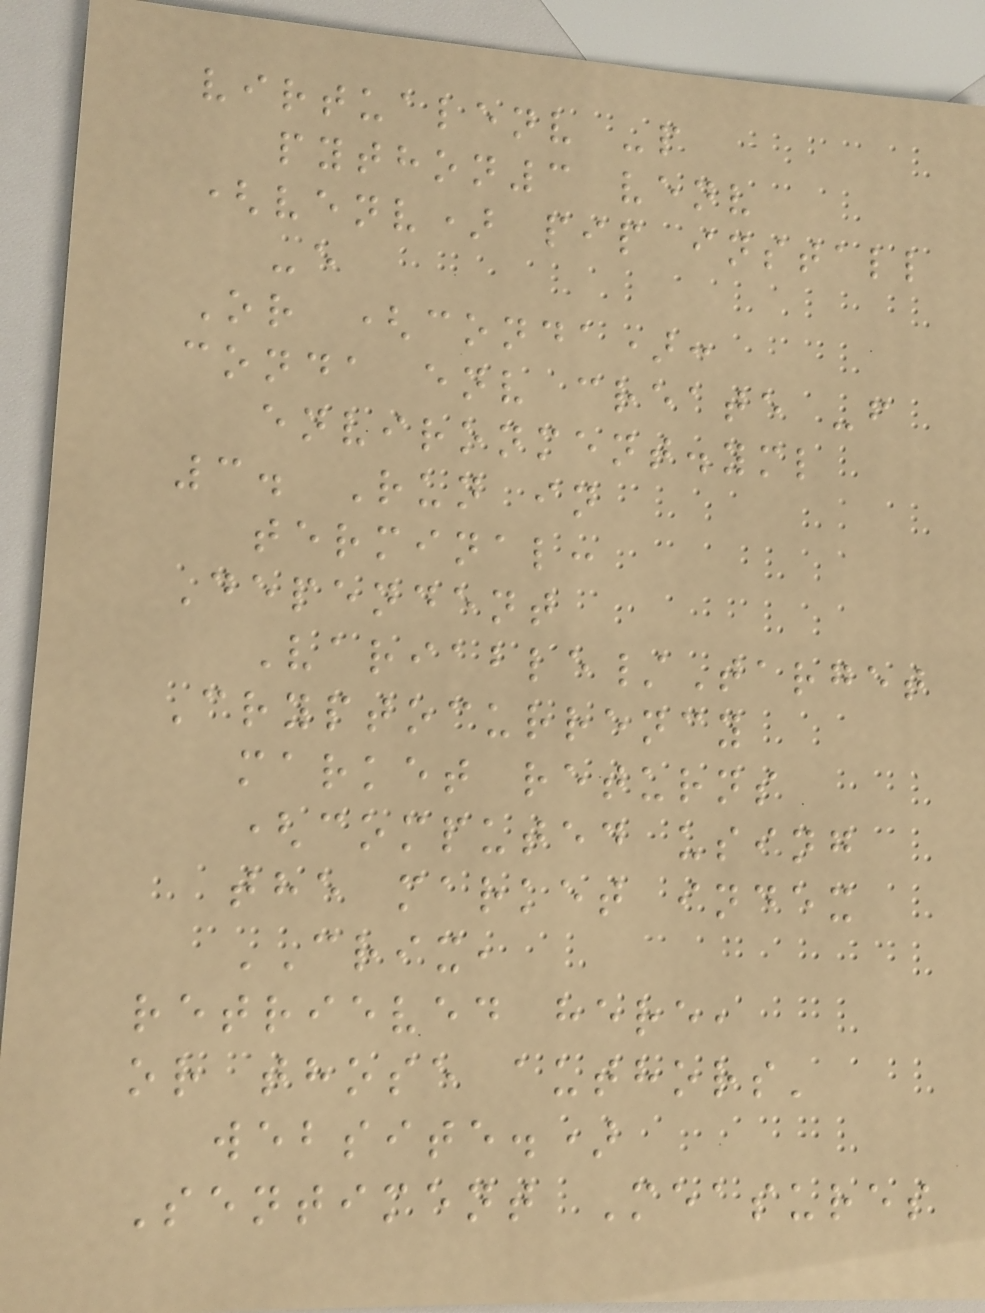virtualenv -p
python3 venv
(venv) pip install
-e
Or (conda):
conda env create -f
environment.yml
3. Run in
terminal:
Dependent
Variable/Target
Cryptocurrency
market returns
(computed using
the market index
CRIX,
retrieved here,
or those authors'
website.)
Sentiment Measures
